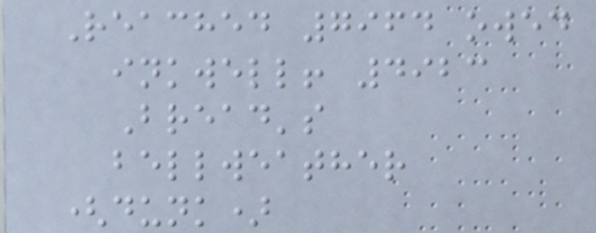Reached 7964 owed
inkwell! 4923
Bread's
bellweather
(dunk)
